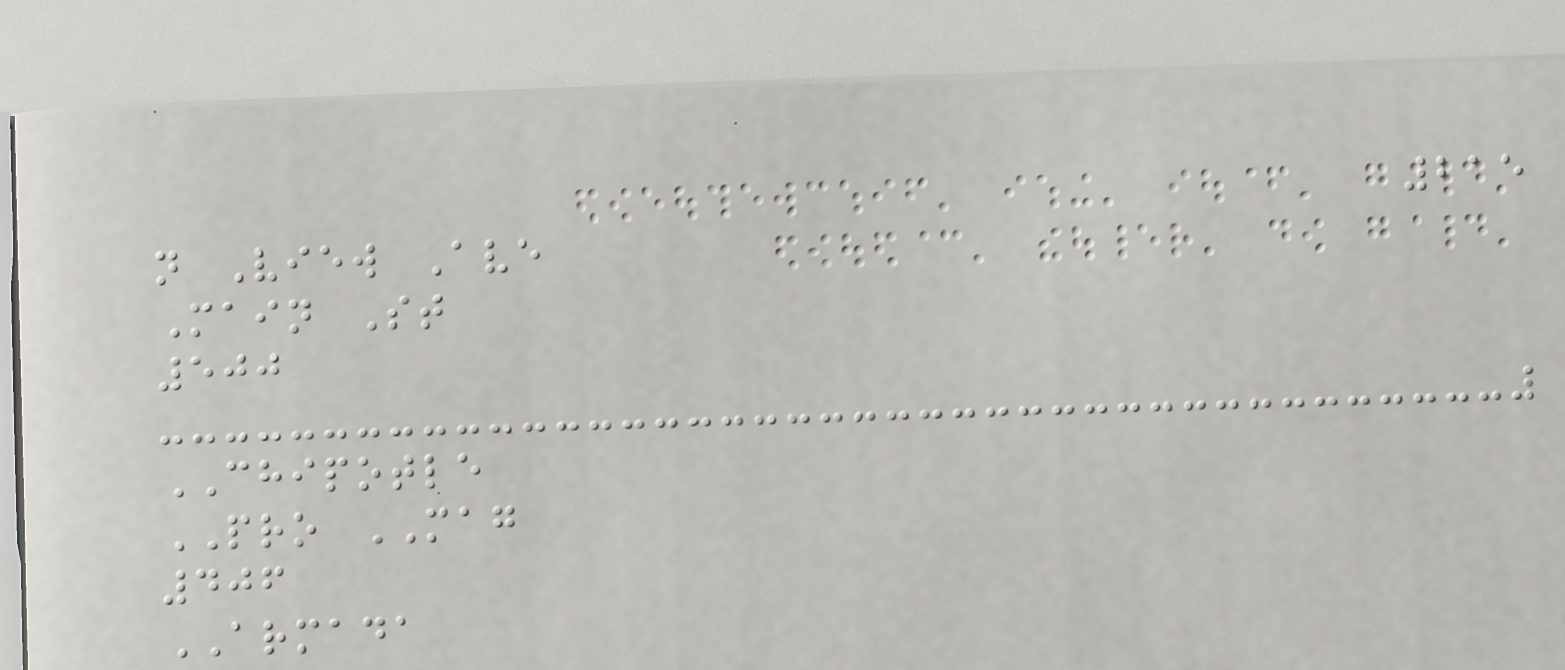215
n View Ave
Main St
500
CHIPOTLE
PRO MAG
406
ARMADA
